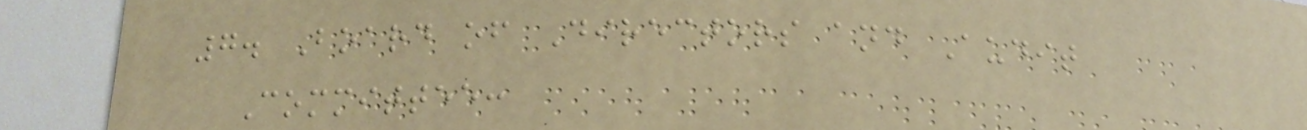7. Board of Directors and Audit
Committee:
